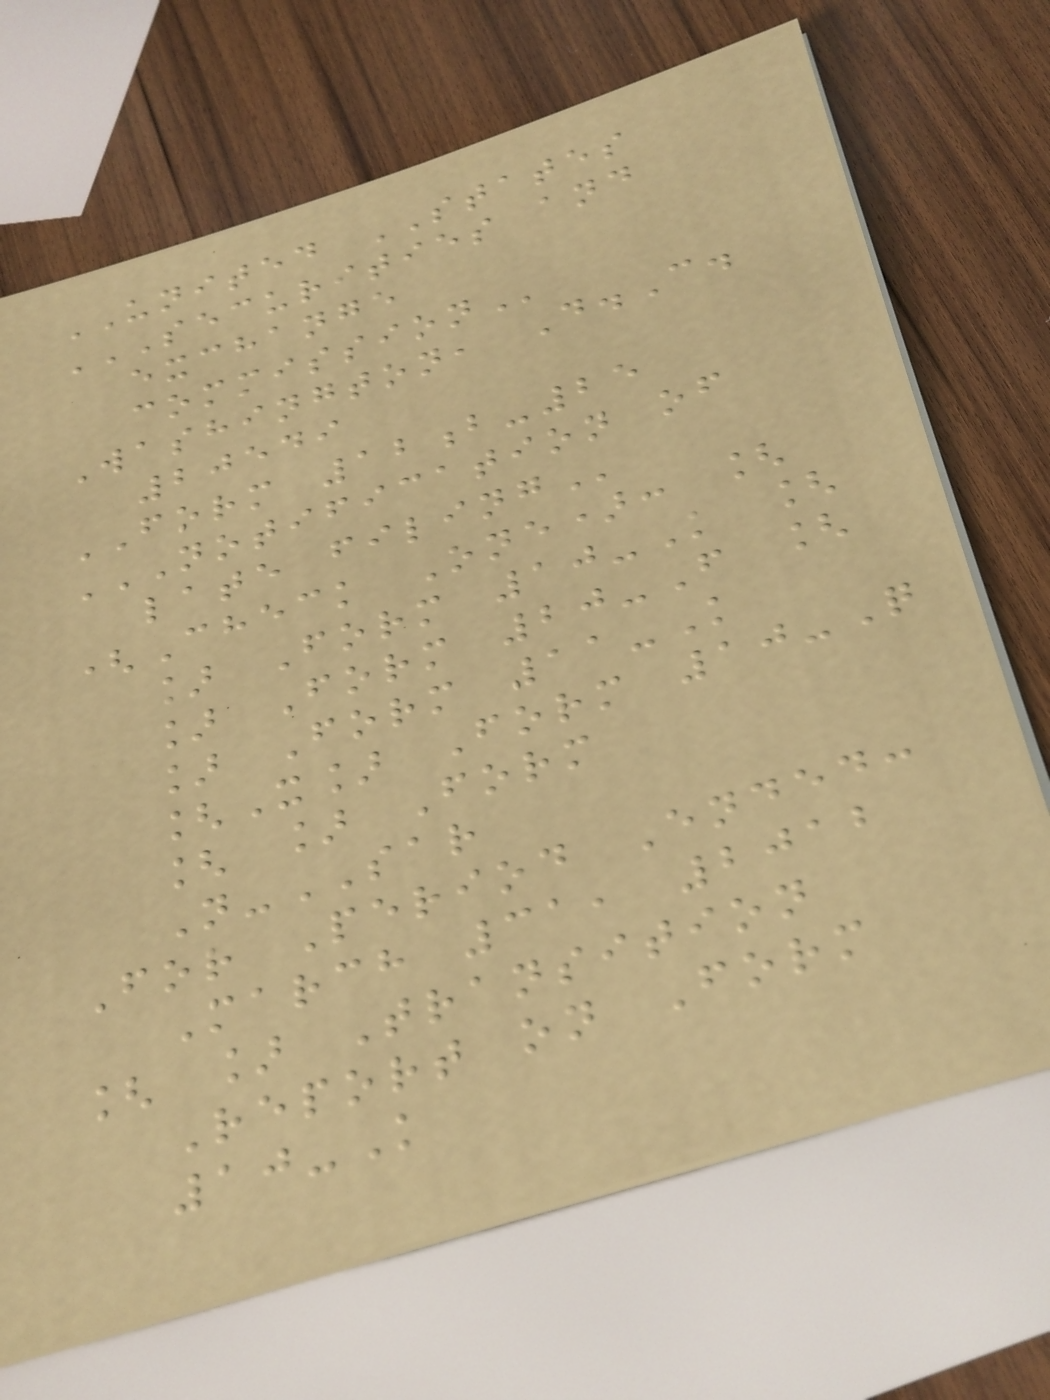UNITED STATES
SECURITIES AND
EXCHANGE
COMMISSION
Washington, D.C.
20549
FORM 12b-25
NOTIFICATION OF
LATE FILING
(Check One): [
] Form 10-K [
] Form 20-F [
] Form 11-K
[X] Form 10-Q
[ ] Form
N-SAR
For Period Ended:
March 31, 2012
[ ] Transition
Report on Form
10-K
